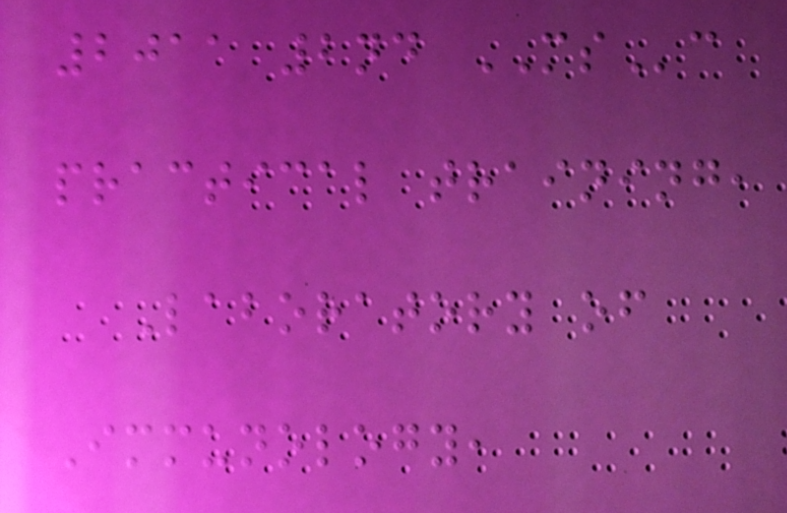2011 2nd MSc
practical training,
Laboratory of
Immunology,
